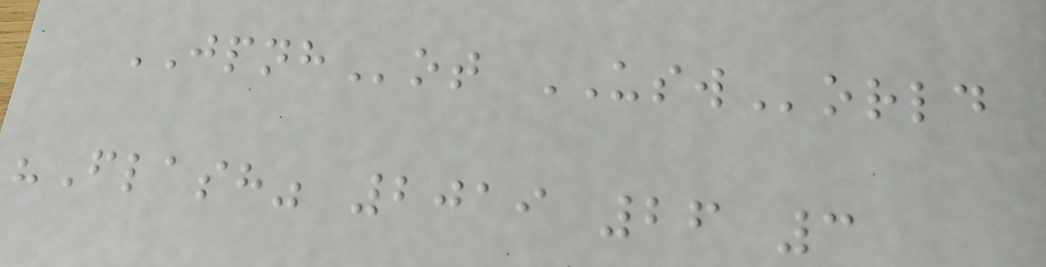JPNHot USWorld
"Flash" 2019 26 3
